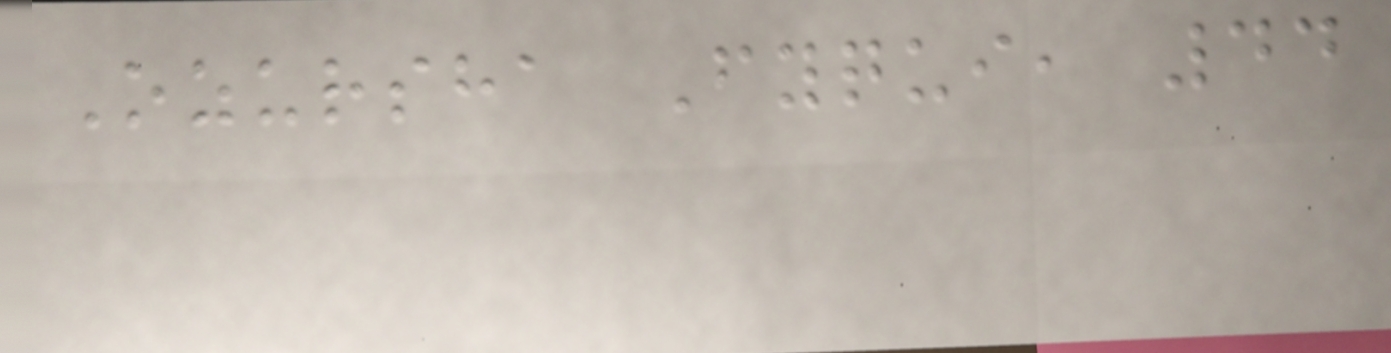Ozursha Fyqui, 44
